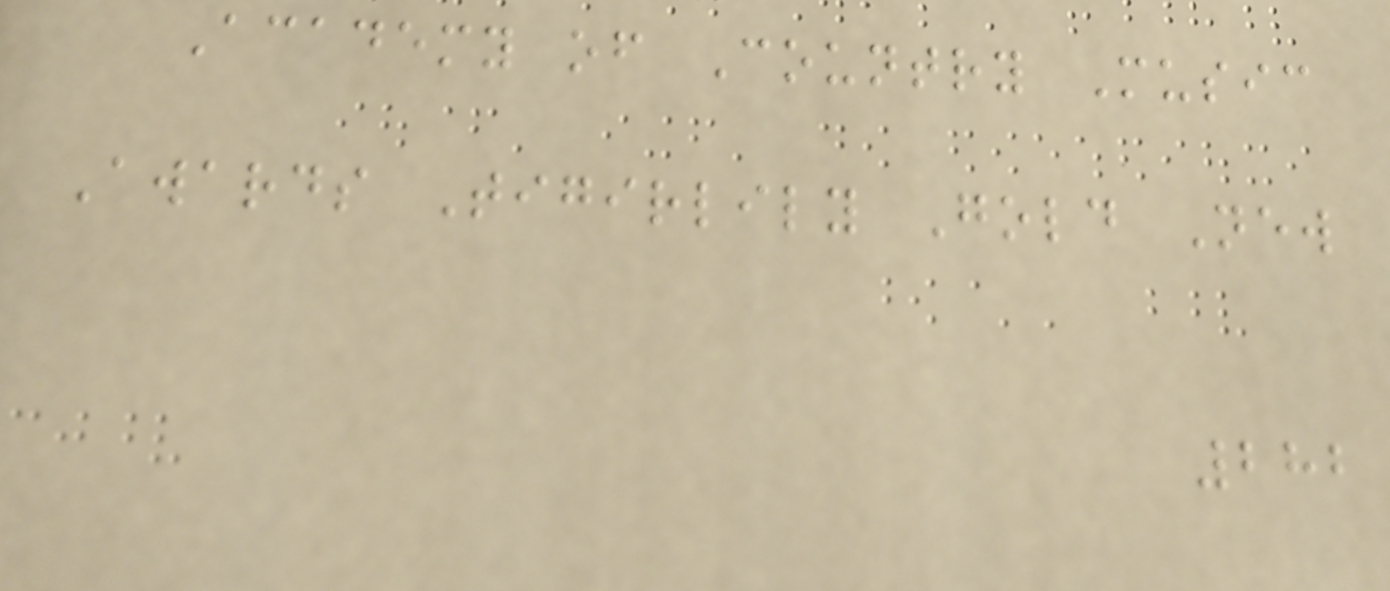Academy of Country Music
Awards Tigirlily Gold New
282
